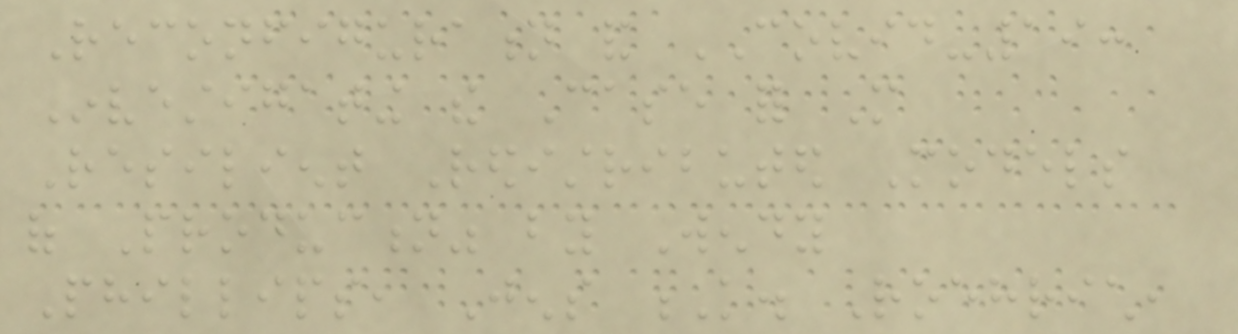Reconfiguration and COVID-19:
Investigating the Case for More
Resilient Redistributed Models
of Production" by Wendy
Phillips, Jens K. Roehrich,
